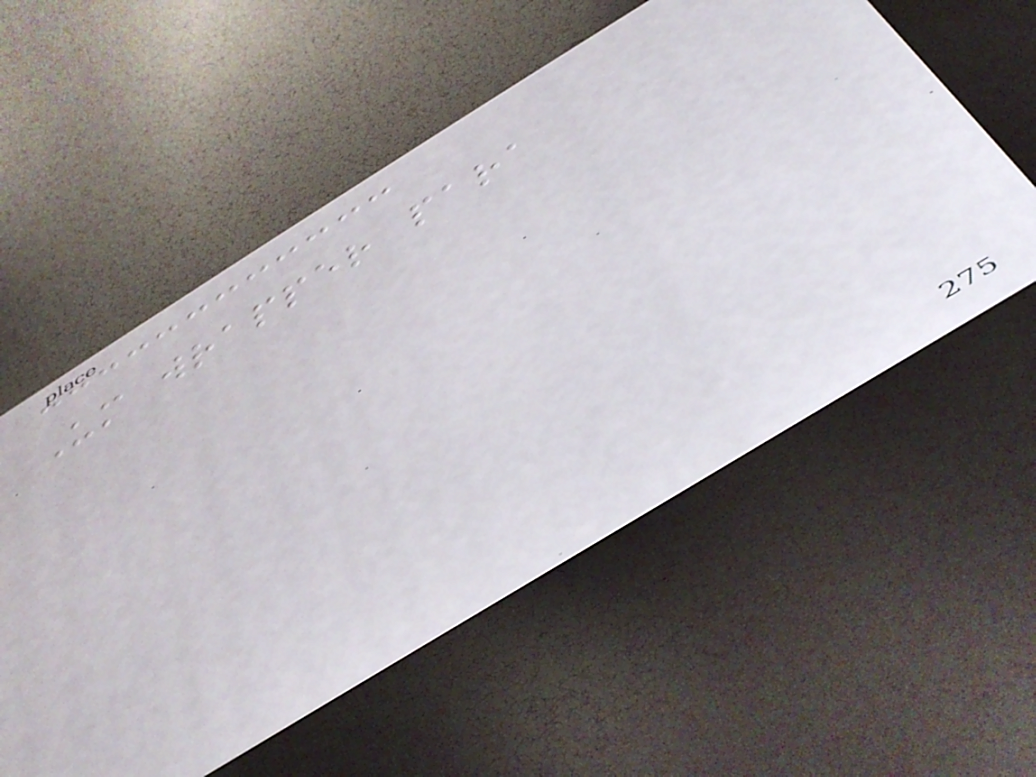Um wrapper para
